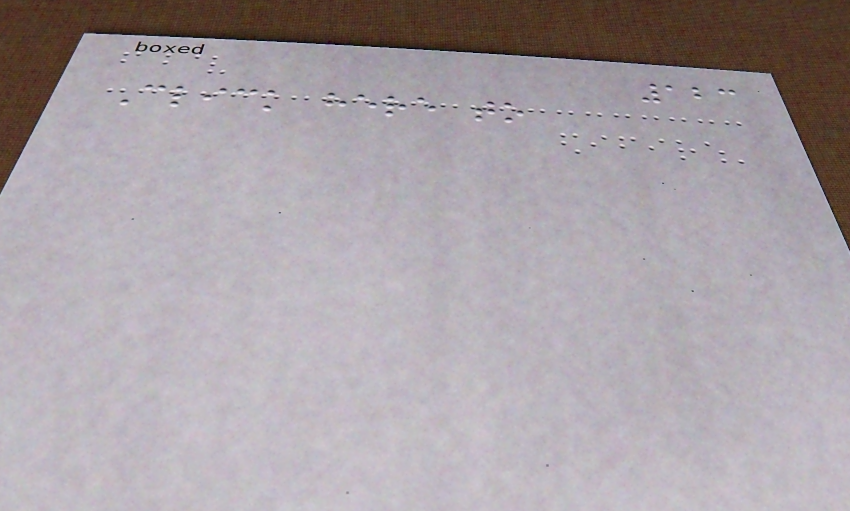123
Click here to
